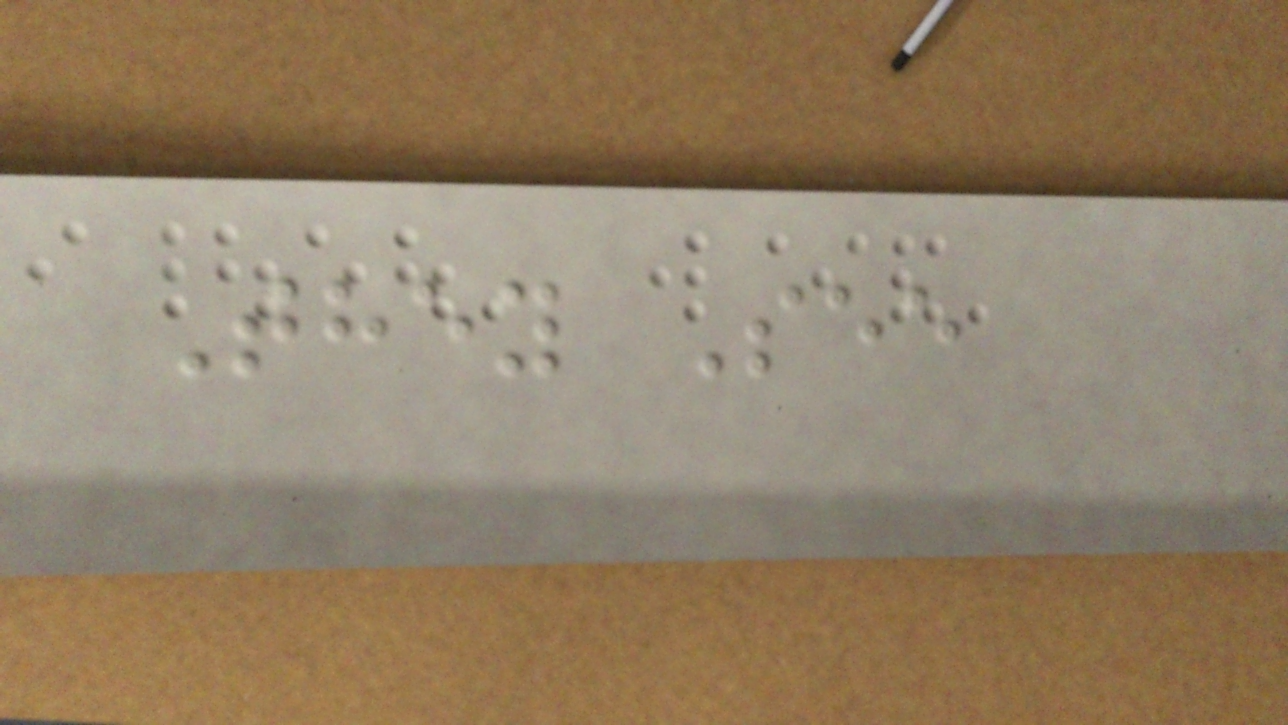They See
